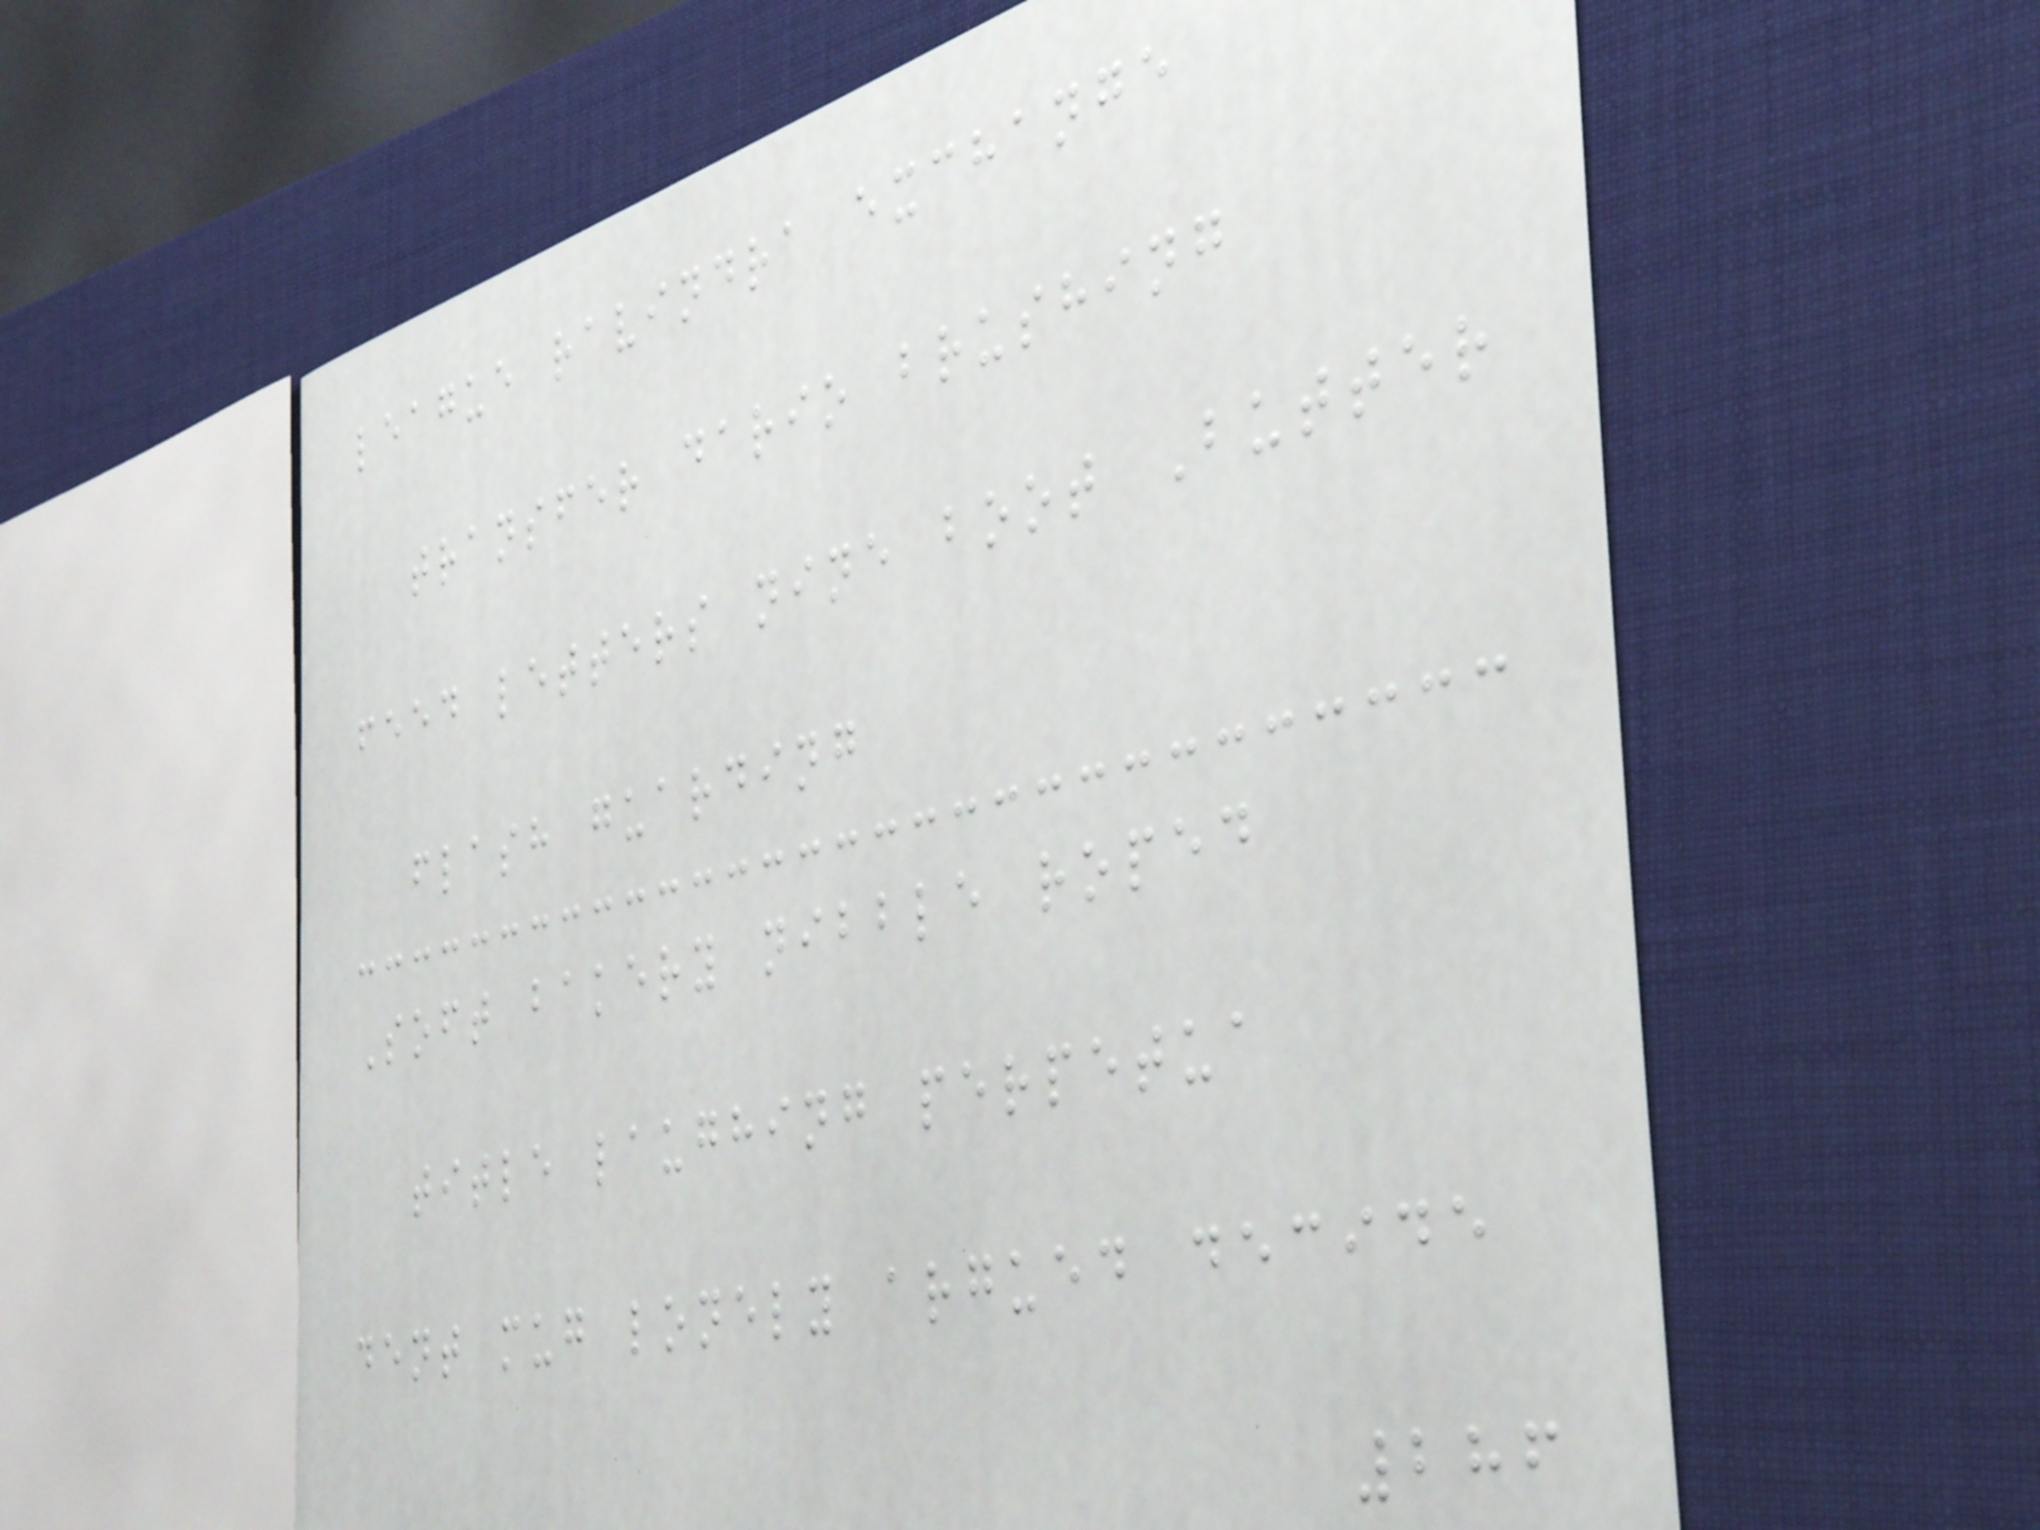league ravindra exchange
transfer dario brushing
feed letters nine boot Butter
flash guarding
Soft bakery nibble roped
title laughing perpetua
dent mug lonely argued decide
286
